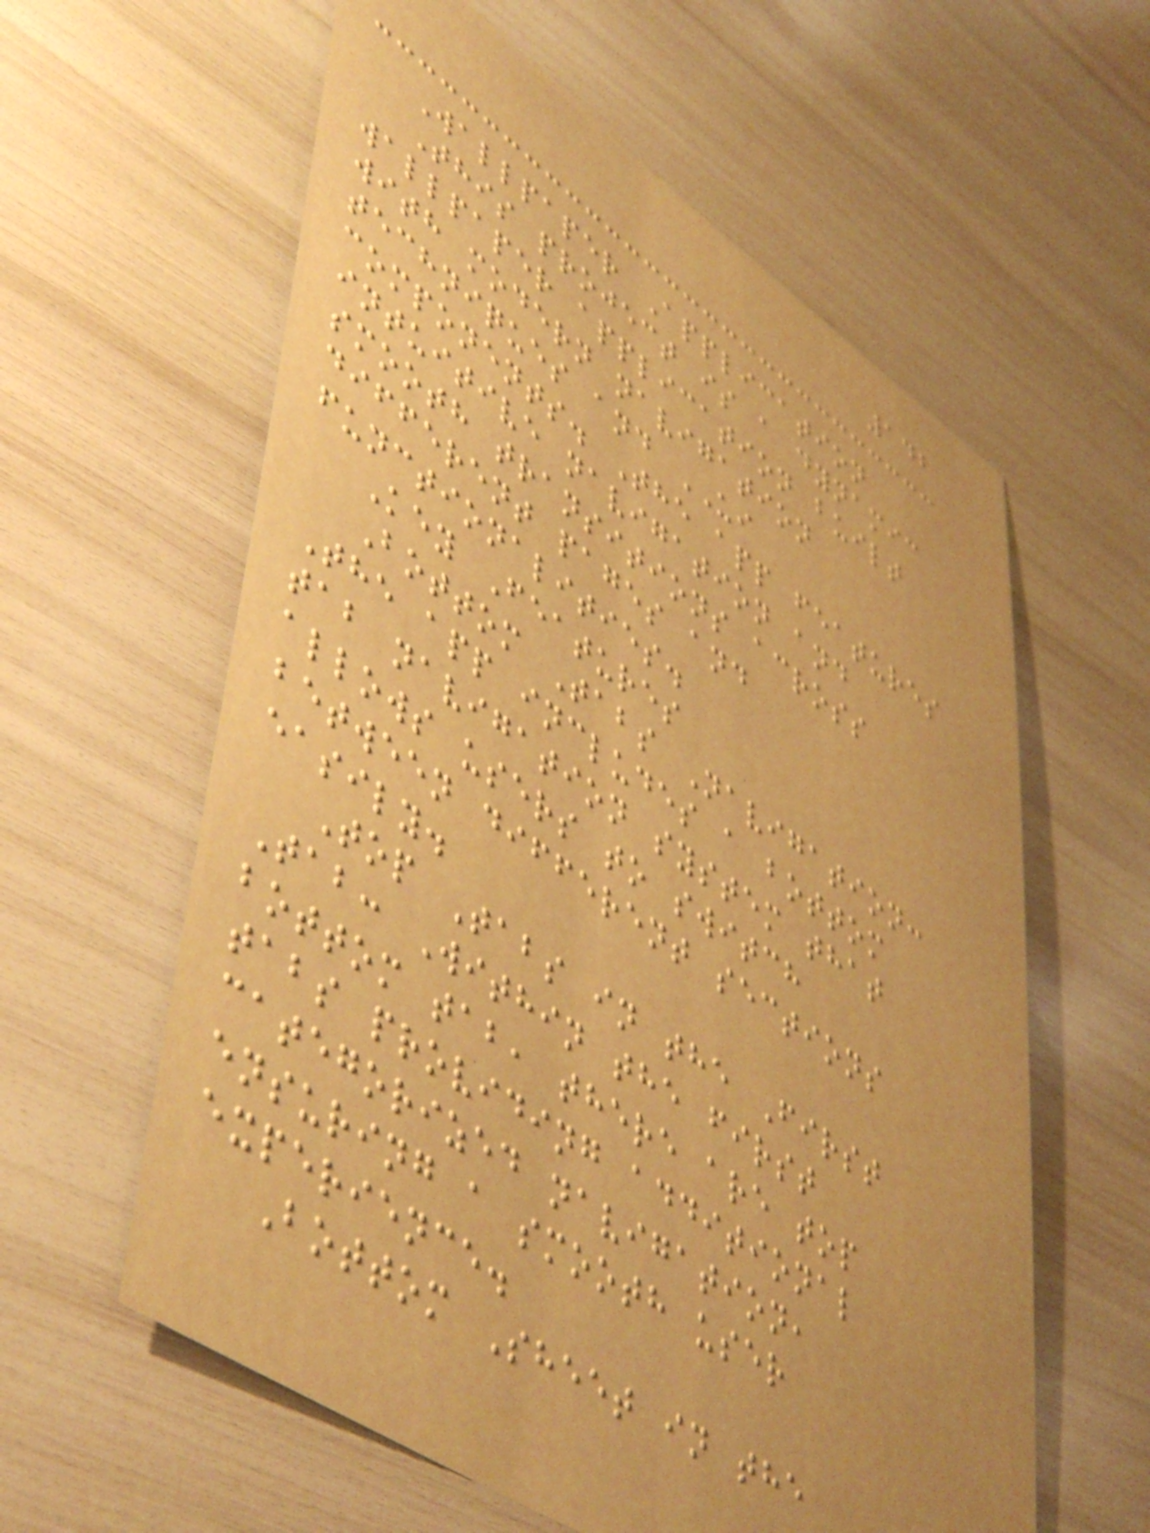142
Wallpaper Application
This project is a dynamic
wallpaper application built
with modern navigation
techniques and UI
components. The app features
intuitive navigation and
smooth transitions across
different pages and
functionalities.
Key Features
Bottom Tabs Navigation:
The app includes a bottom
tab navigation system that
allows users to switch
between different sections
easily.
Top Tabs in the First
Tab: Within the first
bottom tab, there are top
tabs providing additional
categorized navigation,
ensuring a smooth user
experience.
Bottom Sheet in the
